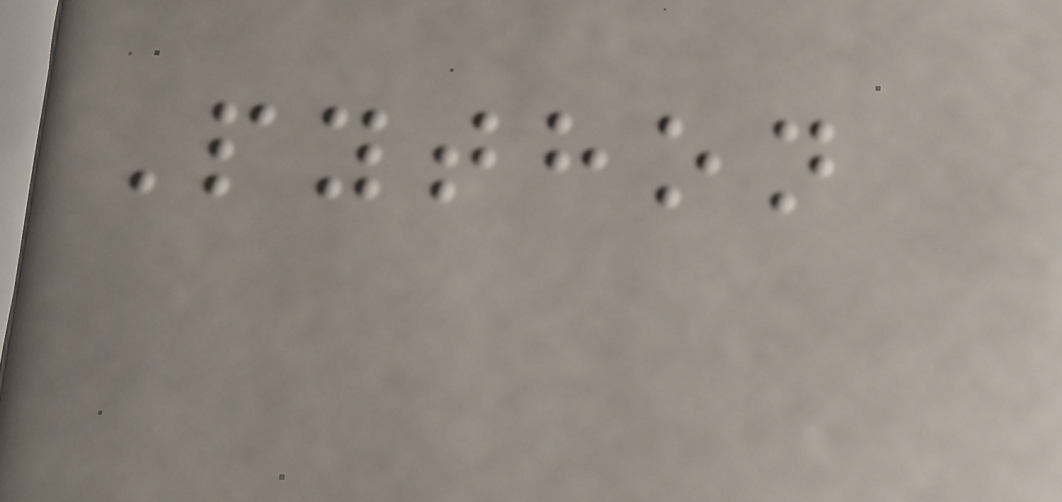Python
